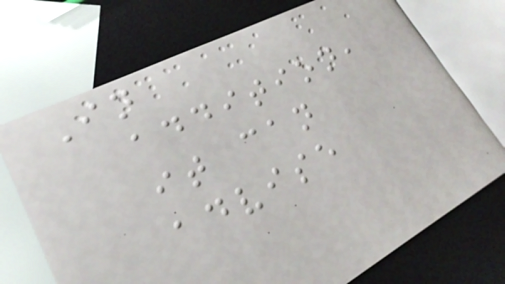In
addition,
it can
advise
